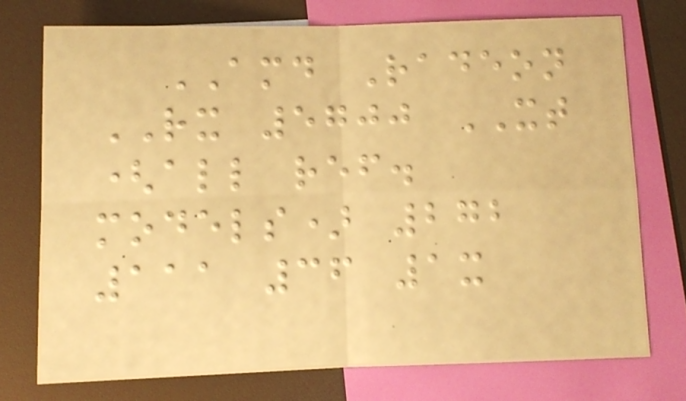AMD Radeon
RX 5700 XT
(all ref.
models) 272
111 36 1x
